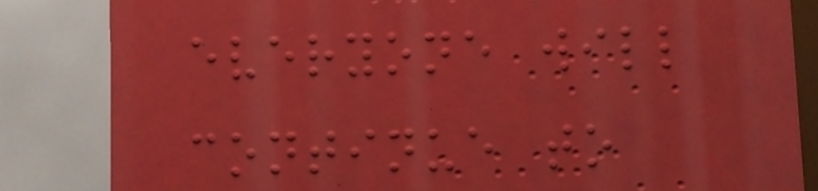everyone will
continue to
